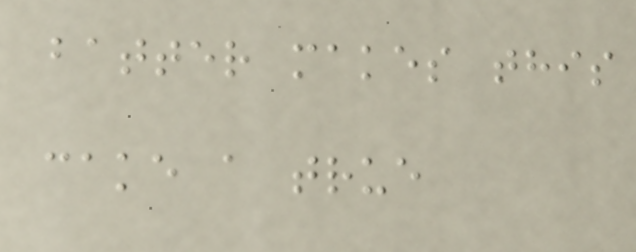batter makes this
cake a true
